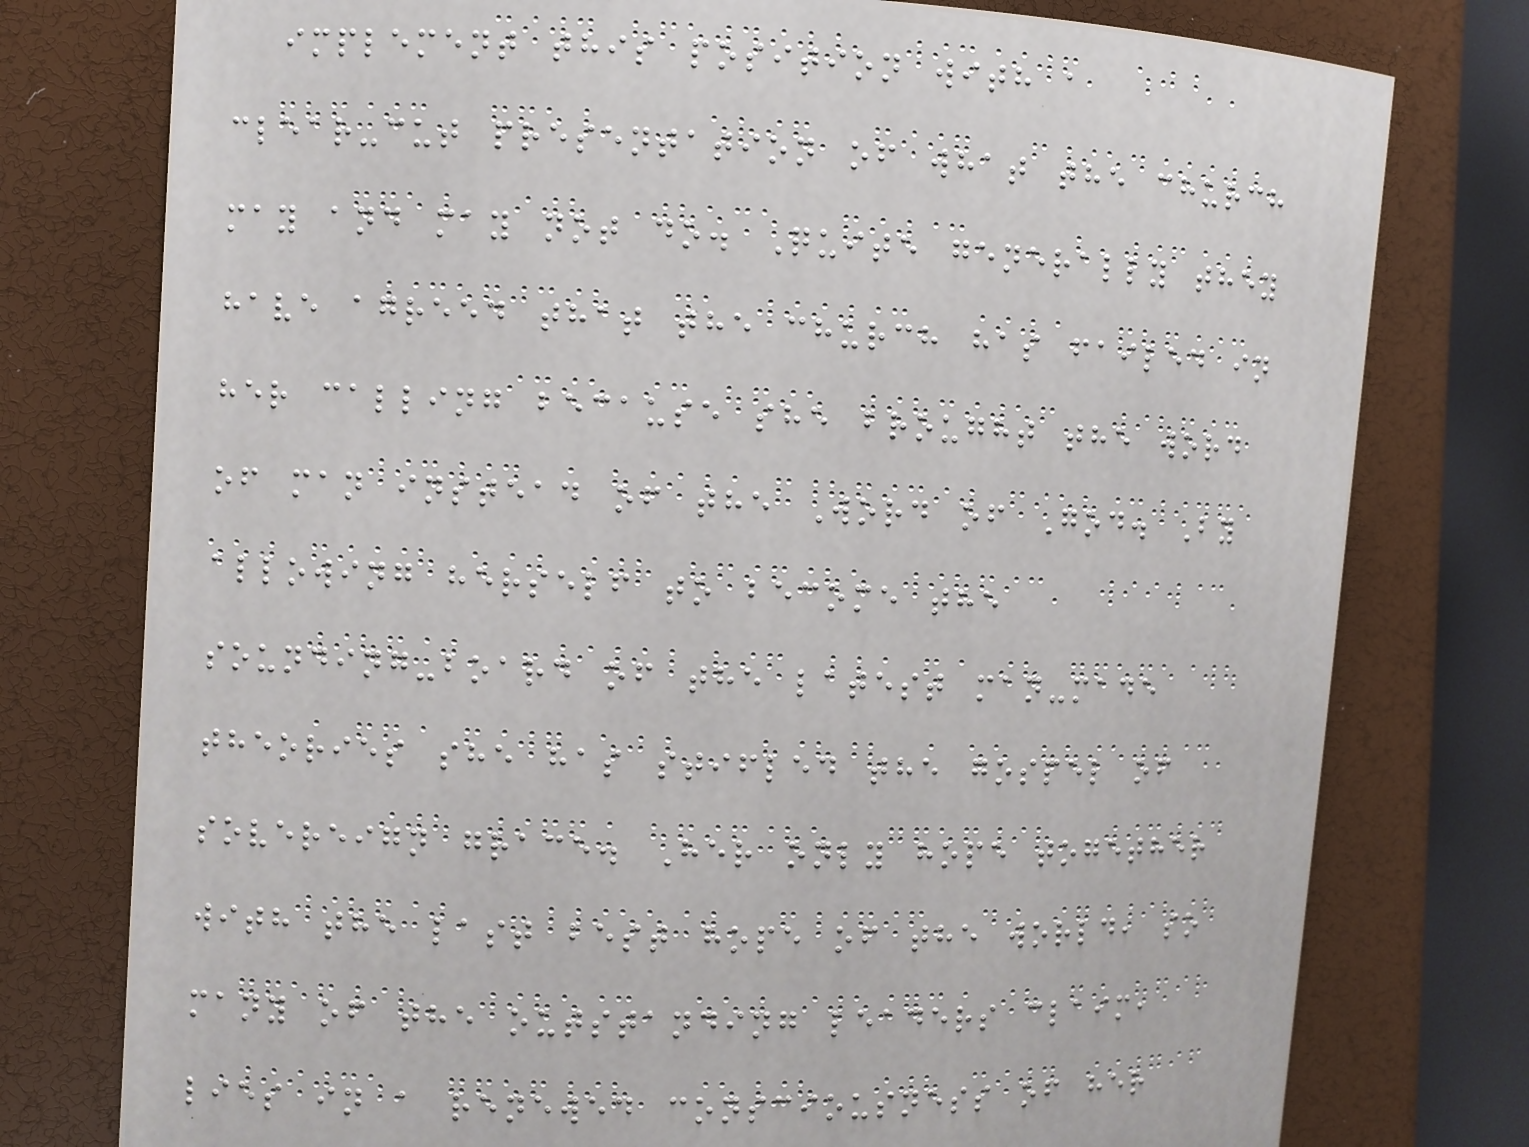implement this position with a
clear-cut presentation of what the church
may and may not do. Quite generally they
have agreed that the church has failed in
her calling because she brought the word
of man instead of the Word of God. By
allowing herself to become the
sounding-board of the latest man-made
theories she has stifled the gospel of
sovereign grace. Her only hope together
with the last best hope of the world, so
many of the outstanding leaders claim,
lies in a renewed consciousness of her
